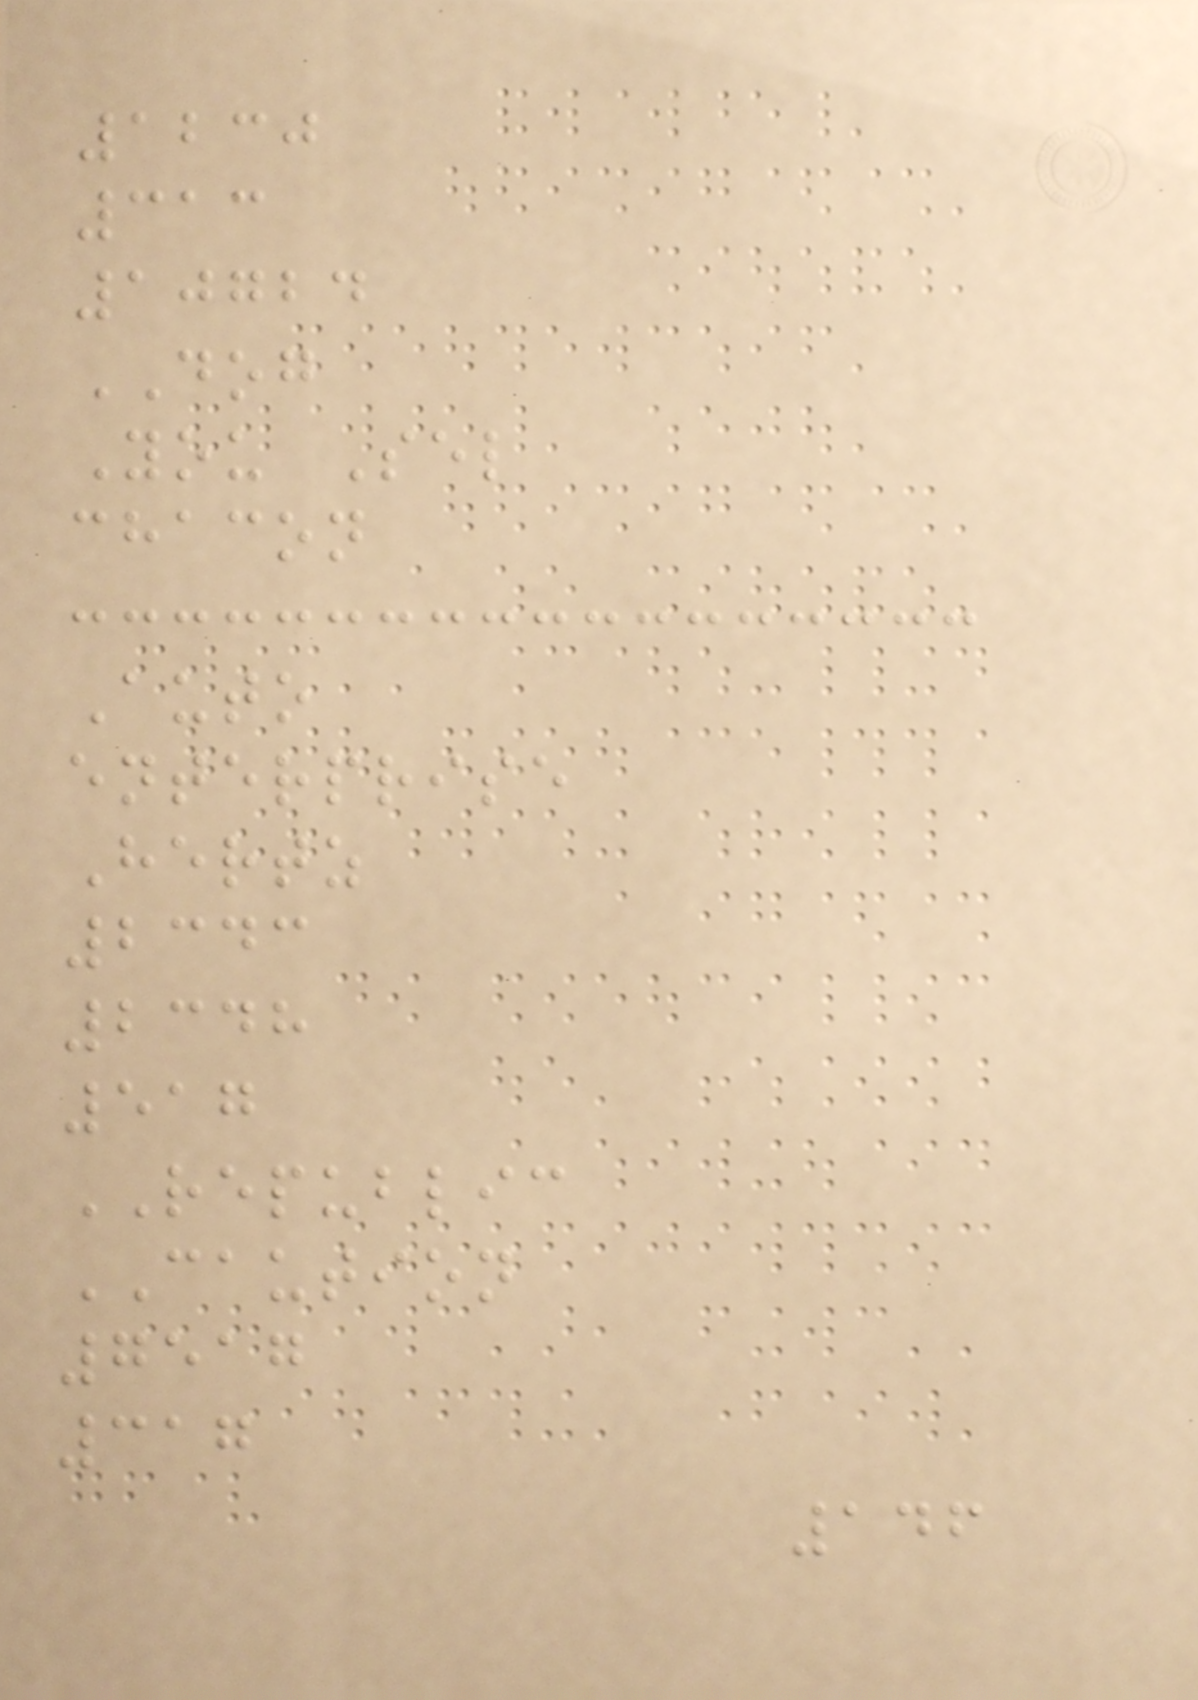1230
313
10724
DOG
You Sel
chacon
Auto
enterprise
Hertz
2343
2348
517
REPUBLIC
CAUTION
7517
317
146
